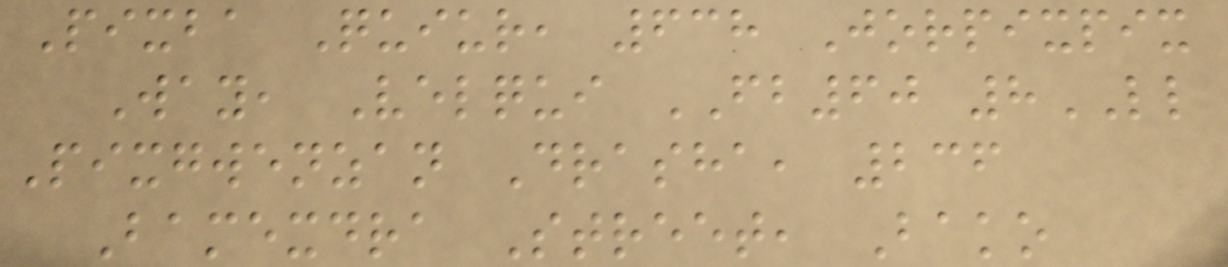Pixba Quiur, 638 Jorpixpix
Way, Velqui FB60 8LL
Pixgwenzan Drasha, 236
Bamexdra Street, Bako
